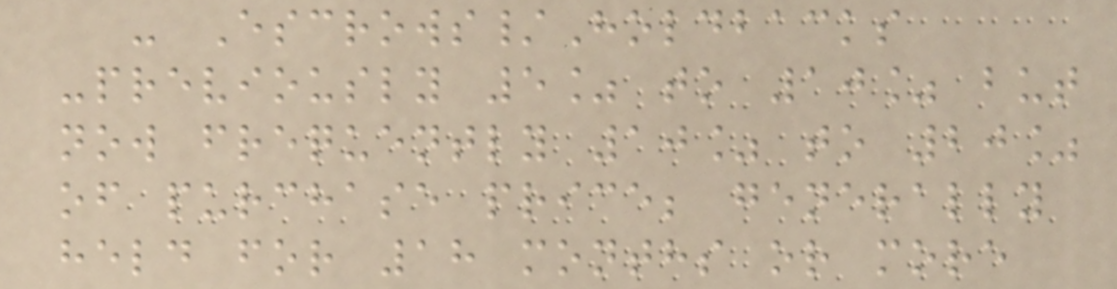- Escrows/Holdbacks
-previously 5% to 10% but
now frequently 10% to 20%
of purchase price; generally
held for 18 months or more
